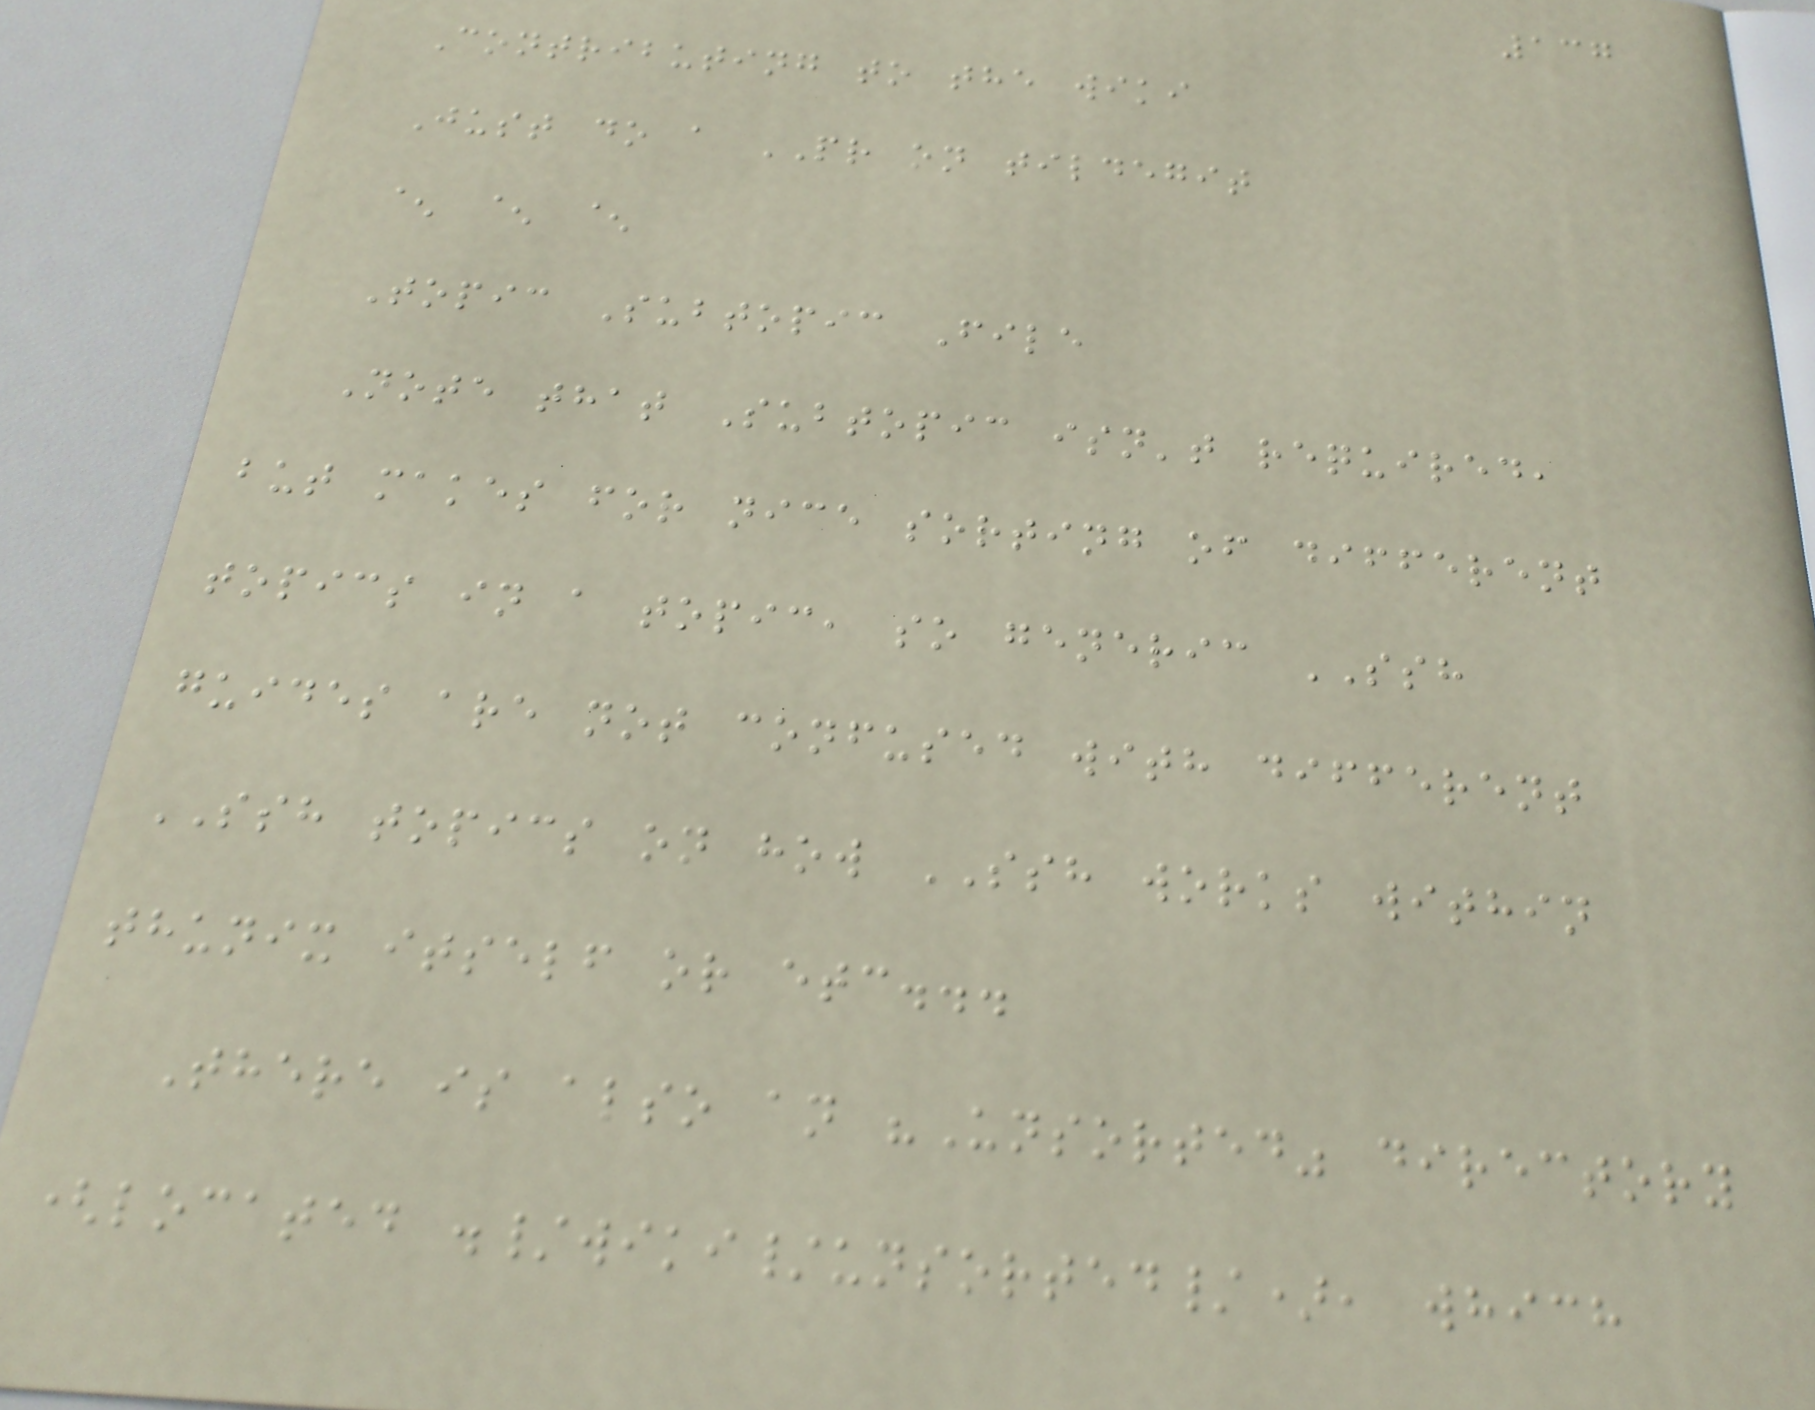137
Contributing to the wiki
Just do a PR on tildegit
^ ^ ^
Topic Subtopic File
Note that Subtopic isn't required,
but makes for nice sorting of different
topics in a topic, so generic SSH
guides are not confused with different
SSH topics on how SSH works within
thunix itself or etc...
There is also an "Unsorted" directory
(located ./wiki/unsorted/), which
